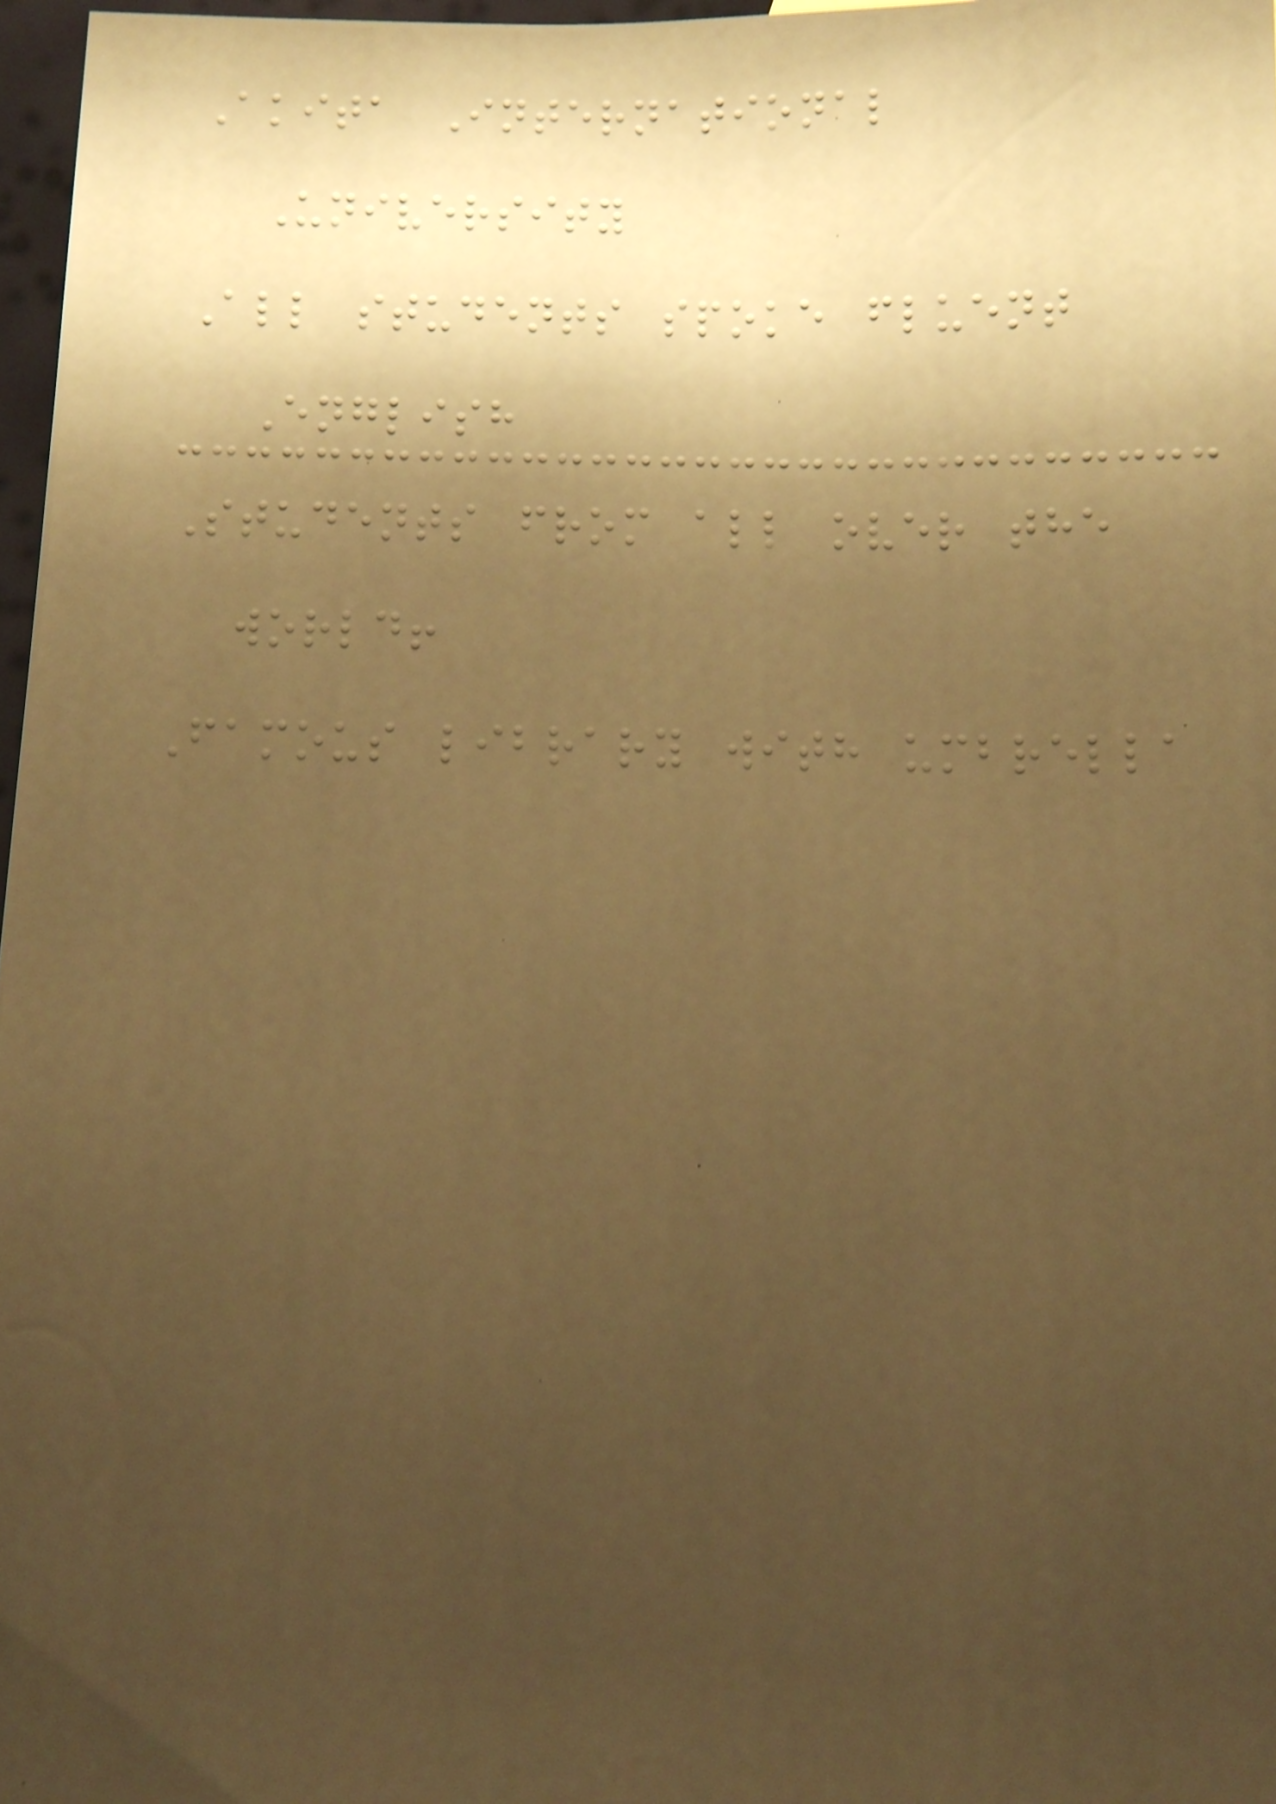Akita International
University
All students spoke fluent
English
Students from all over the
world!
Famous library with umbrella
